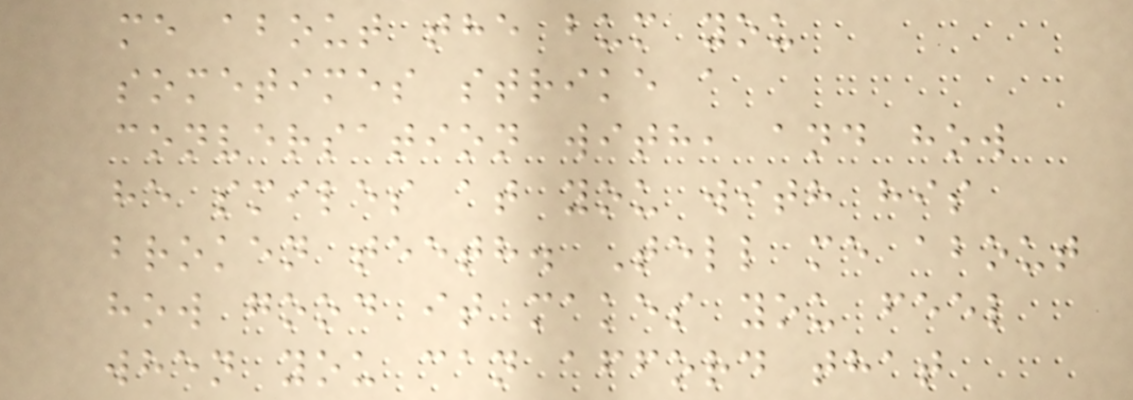me about the bum you
sometimes strike a
conversation with, and how
he smiles at you with his
broken teeth. Tell me about
how good it makes you feel
when you can afford that
